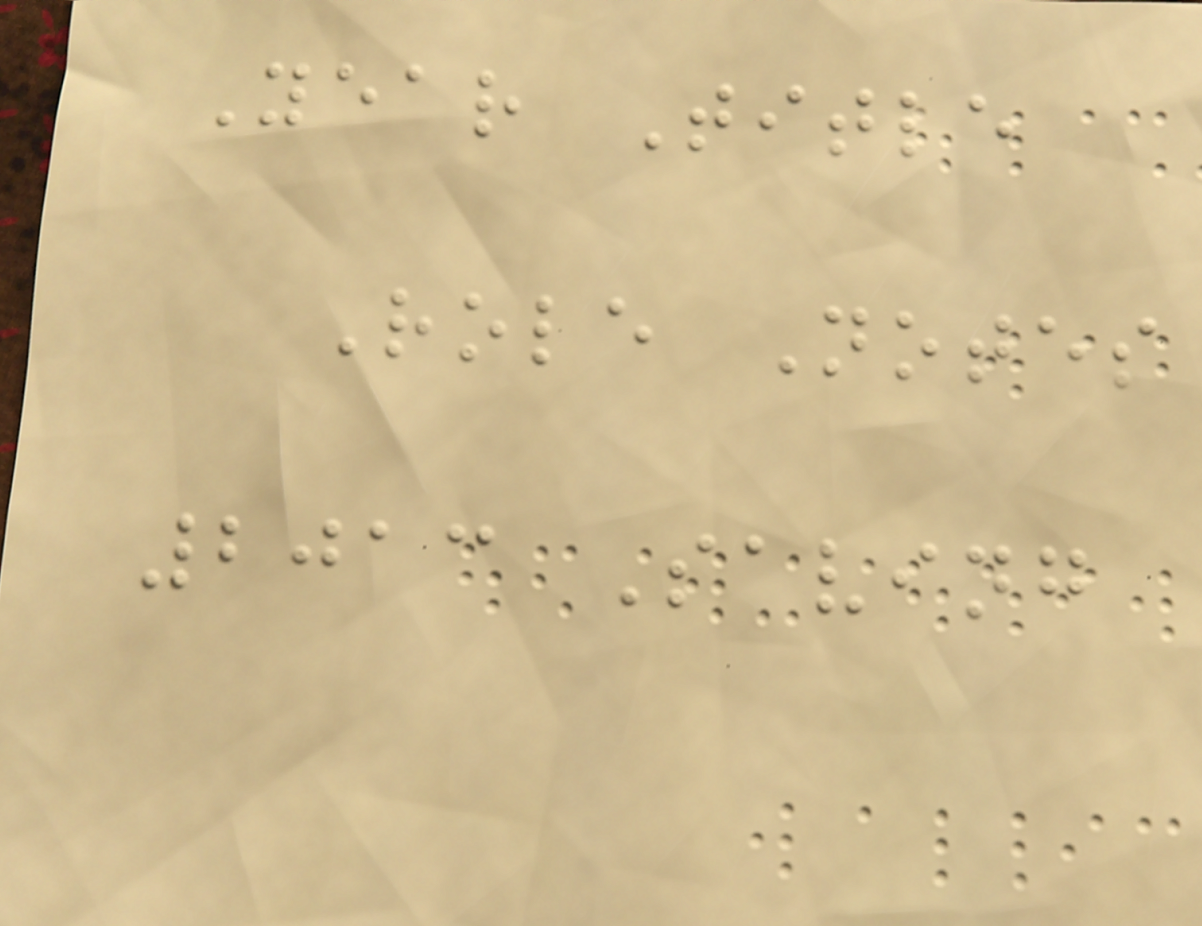Year Title
Role Notes
2013 Saving
